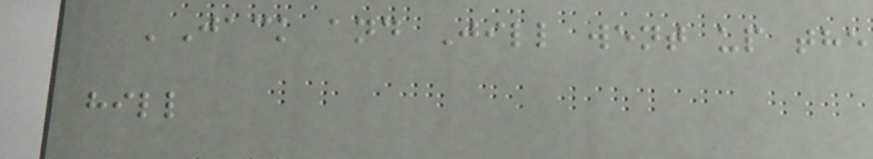'Jack and Jill went up the
hill
